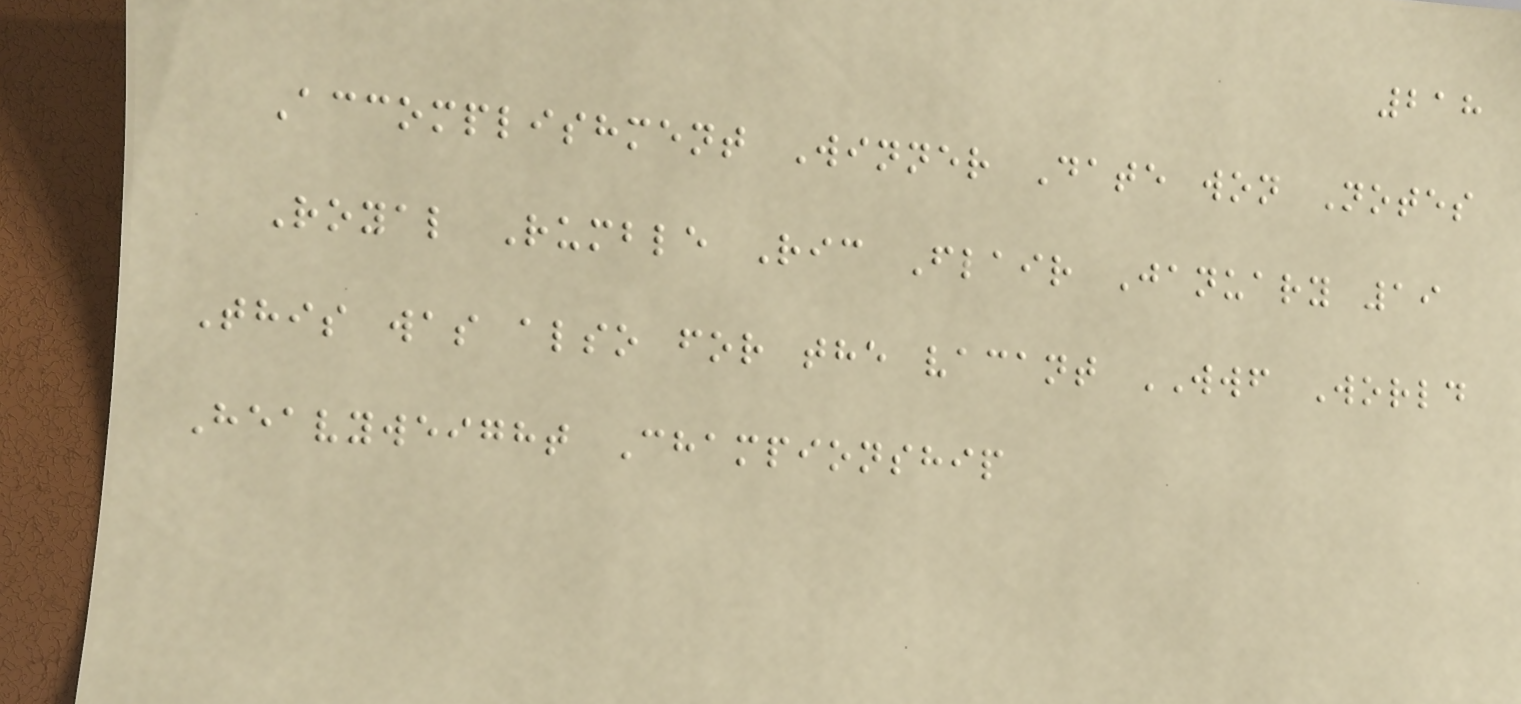218
Accomplishment Winner Date won Notes
Royal Rumble Ric Flair January 19
This was also for the vacant WWF World
Heavyweight Championship
